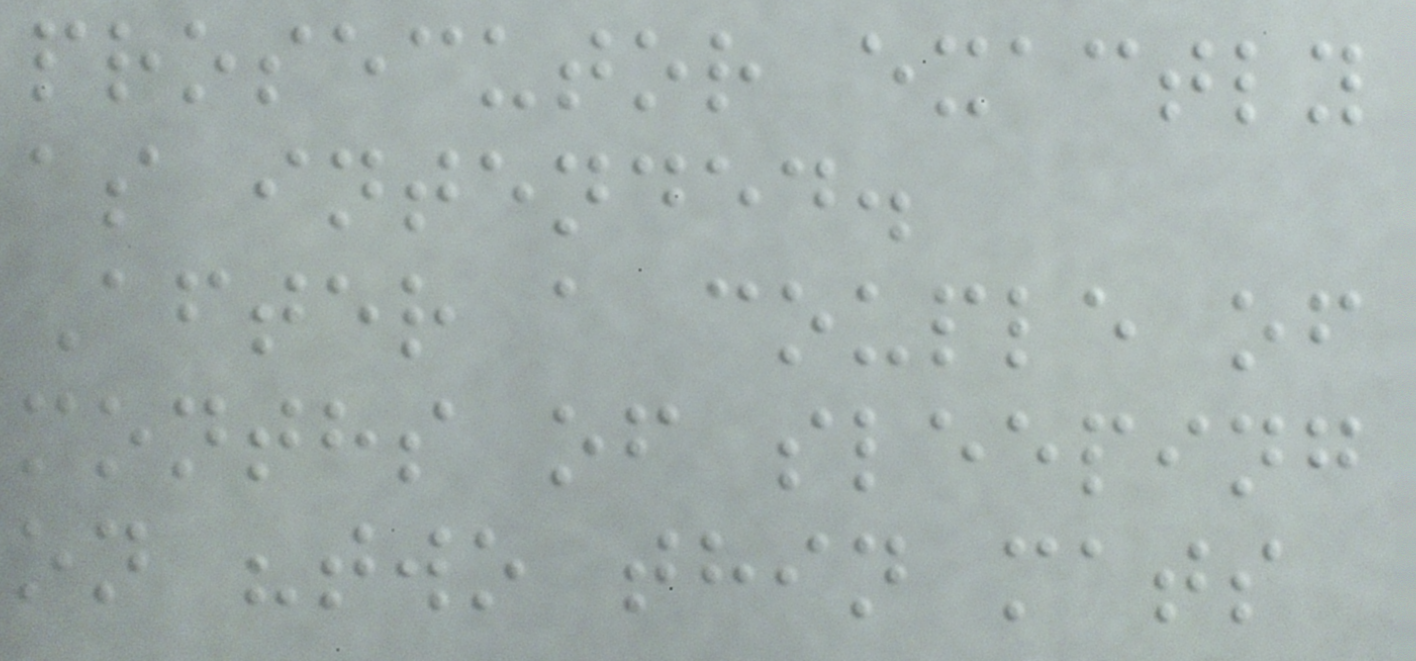prosecutor exactly
as intended.
After a couple of
months of sleeping
on "two thin mats
